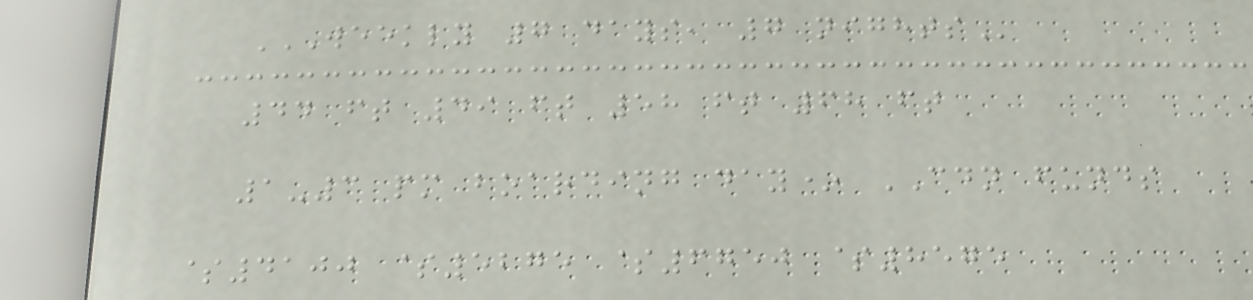WEEKLY 7 DAYS, 7 NIGHTS
44 ft 49 ft 58 ft 68 ft
1-3 pm boarding day* CDN funds
$4100 $5275 $6750 $8575
